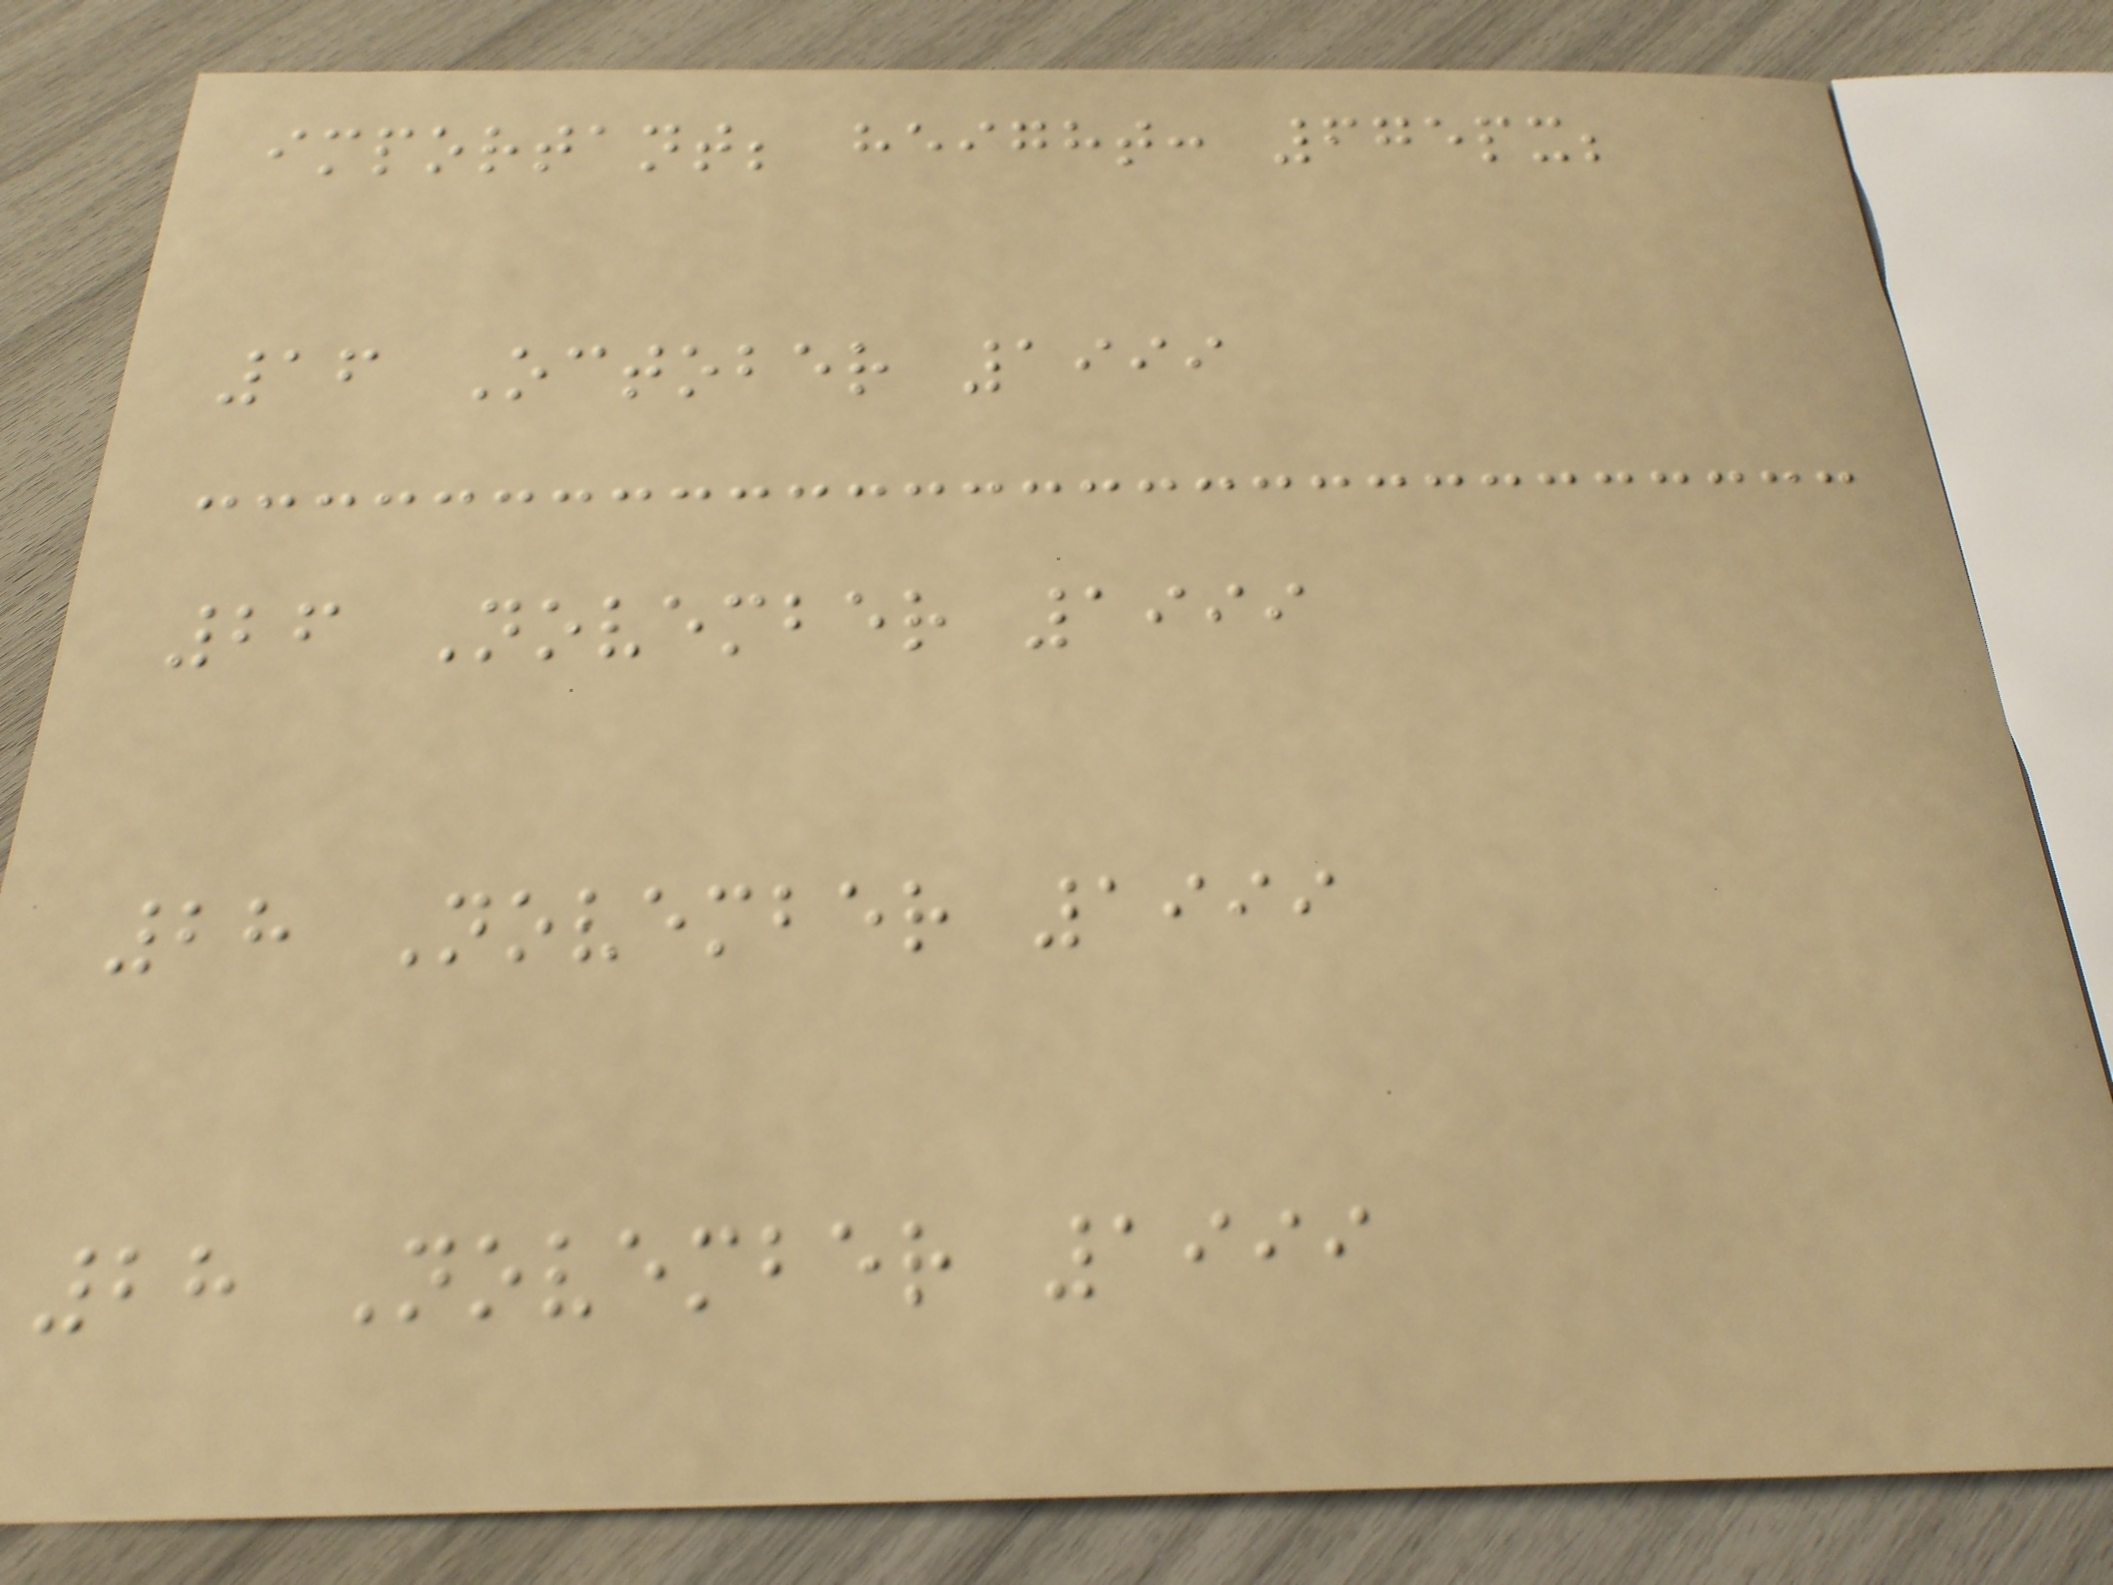important; height: 675px;
16 October 1999
26 November 1999
28 November 1999
28 November 1999
